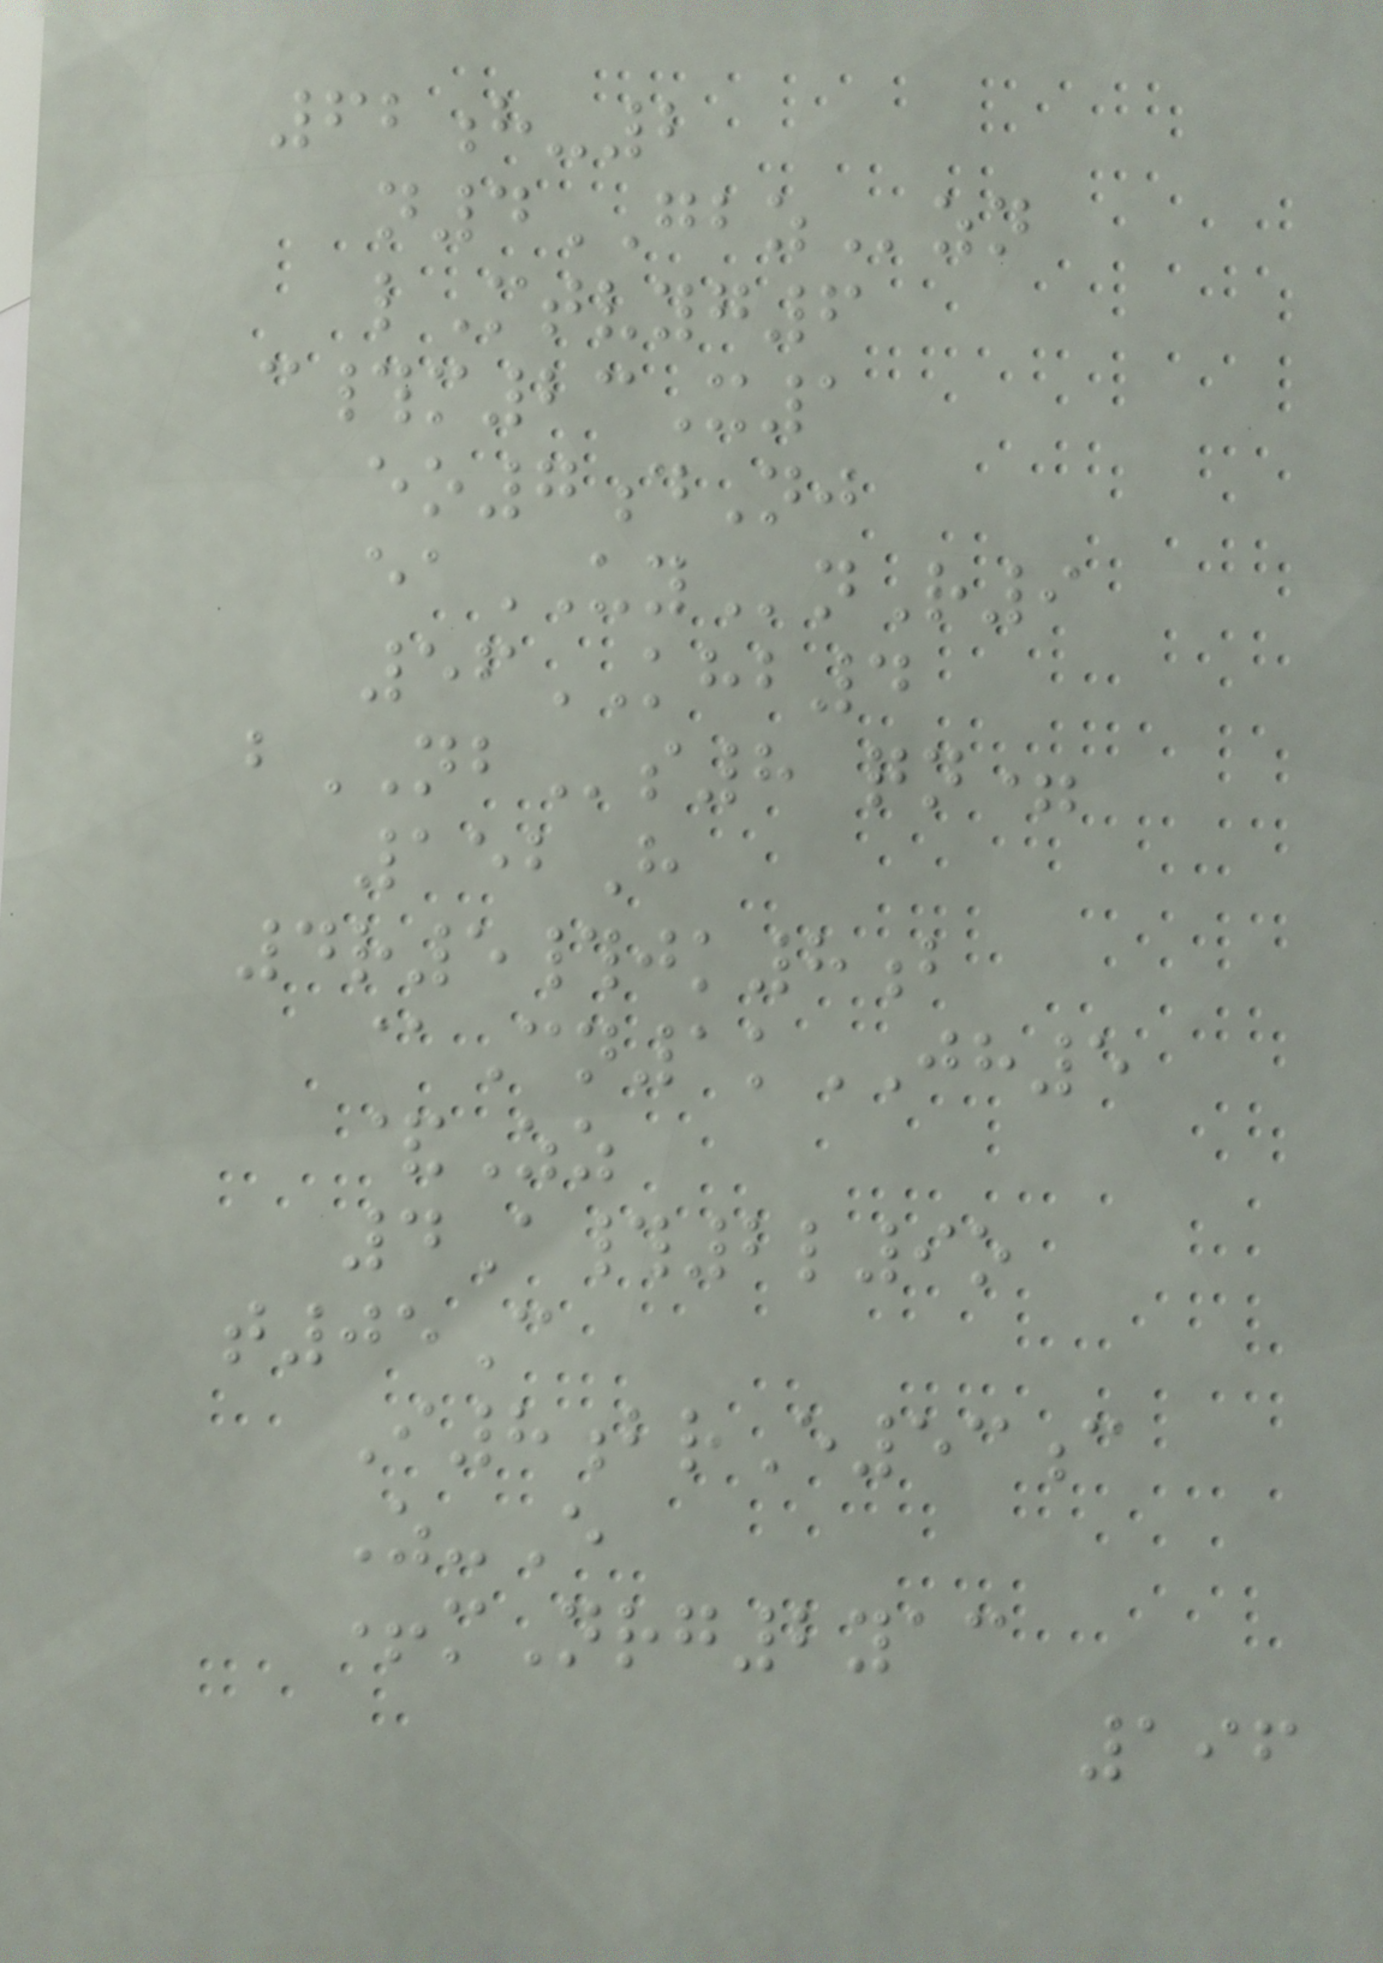62h-2
n4GBZzn
lMtvyg6
c#m23X1
eo7dNj
eaUYnR9
56KHB4
bNBs8 qn=
152H
4r5#jk8b
@Cn1kJH5
&Zz
4A#2l9o
t05C
I8brE53c
Z-E
+mNrg2yac
196
